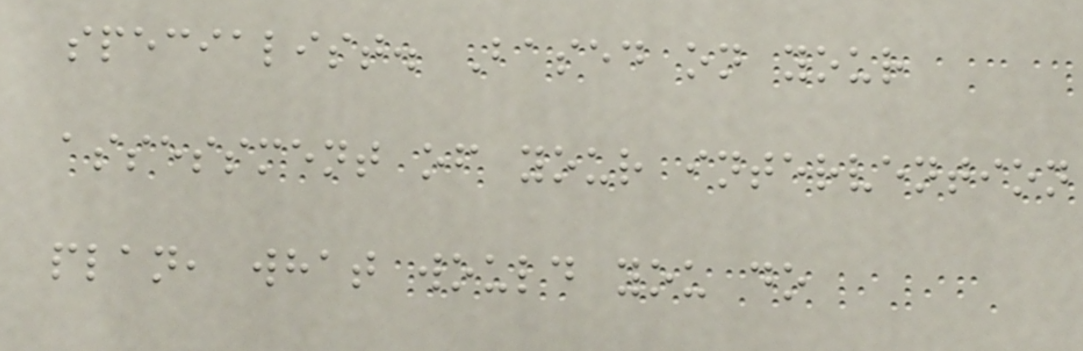specialist. Based on your
assessment of your intervention
plan, what would you do
